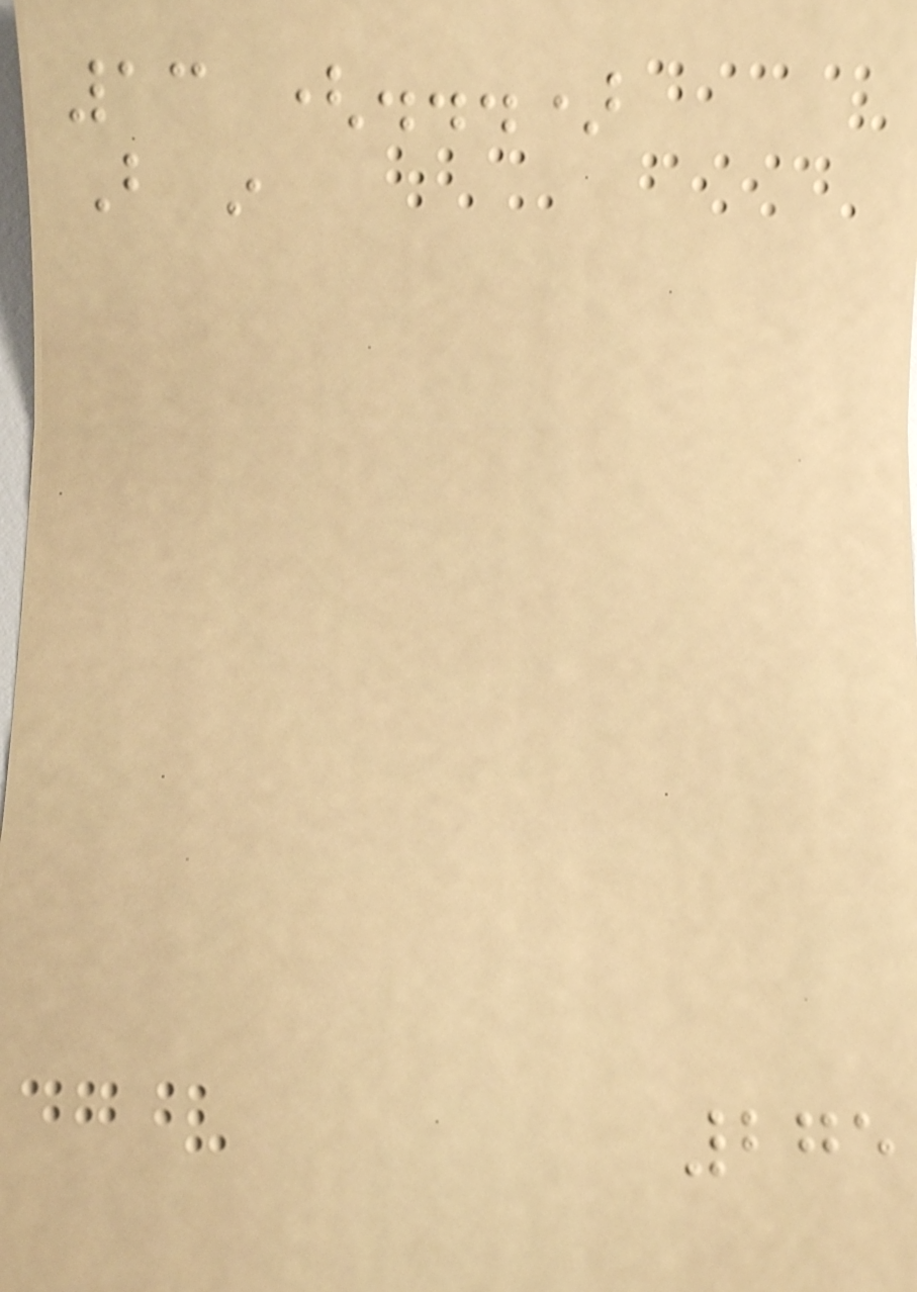13 (...)
But in
275
